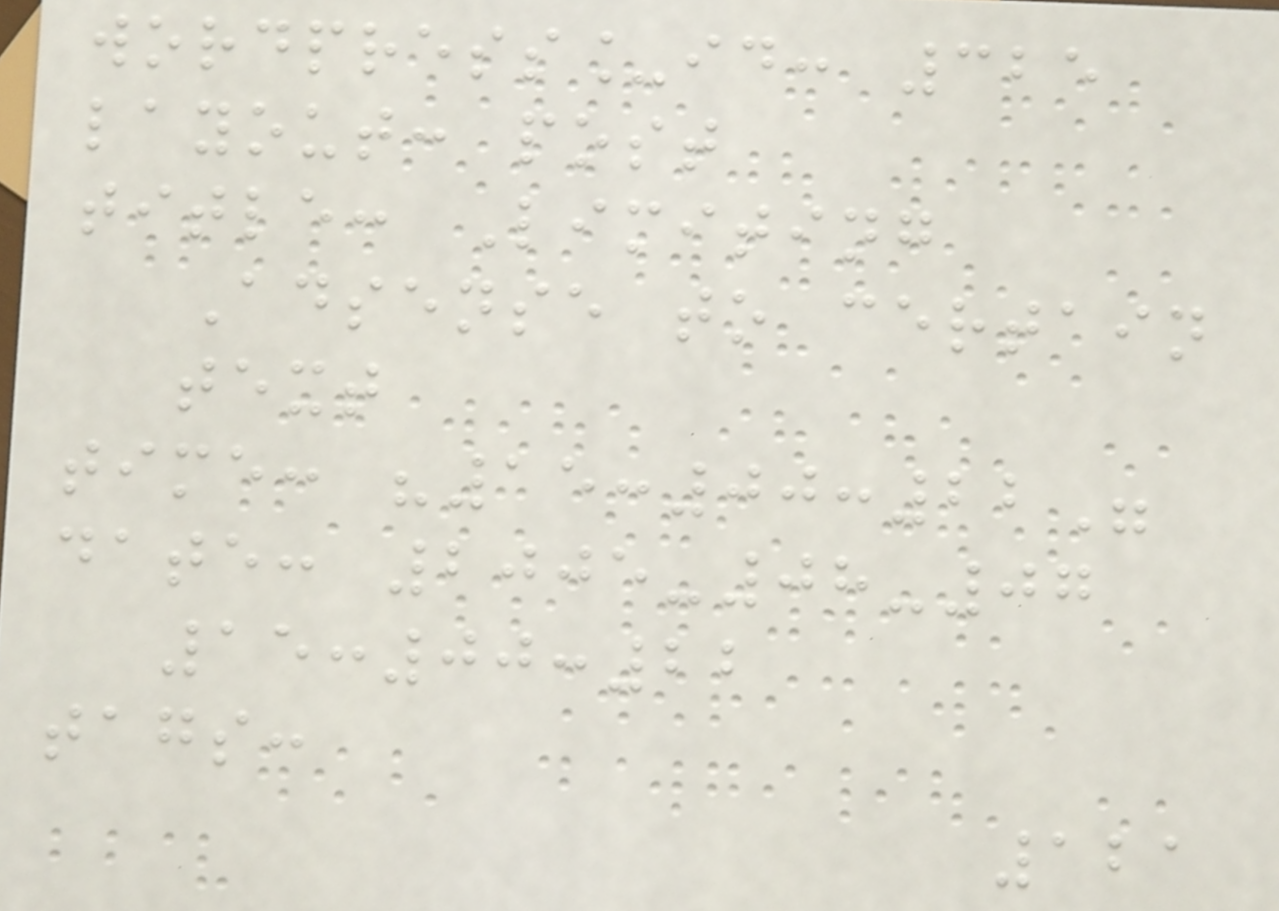wordpress_id: 325
layout: post
title: Limiting
Adsense to certain
text
time: "15:00:22"
date: 2005-08-07
15:00:22
tags:
121
